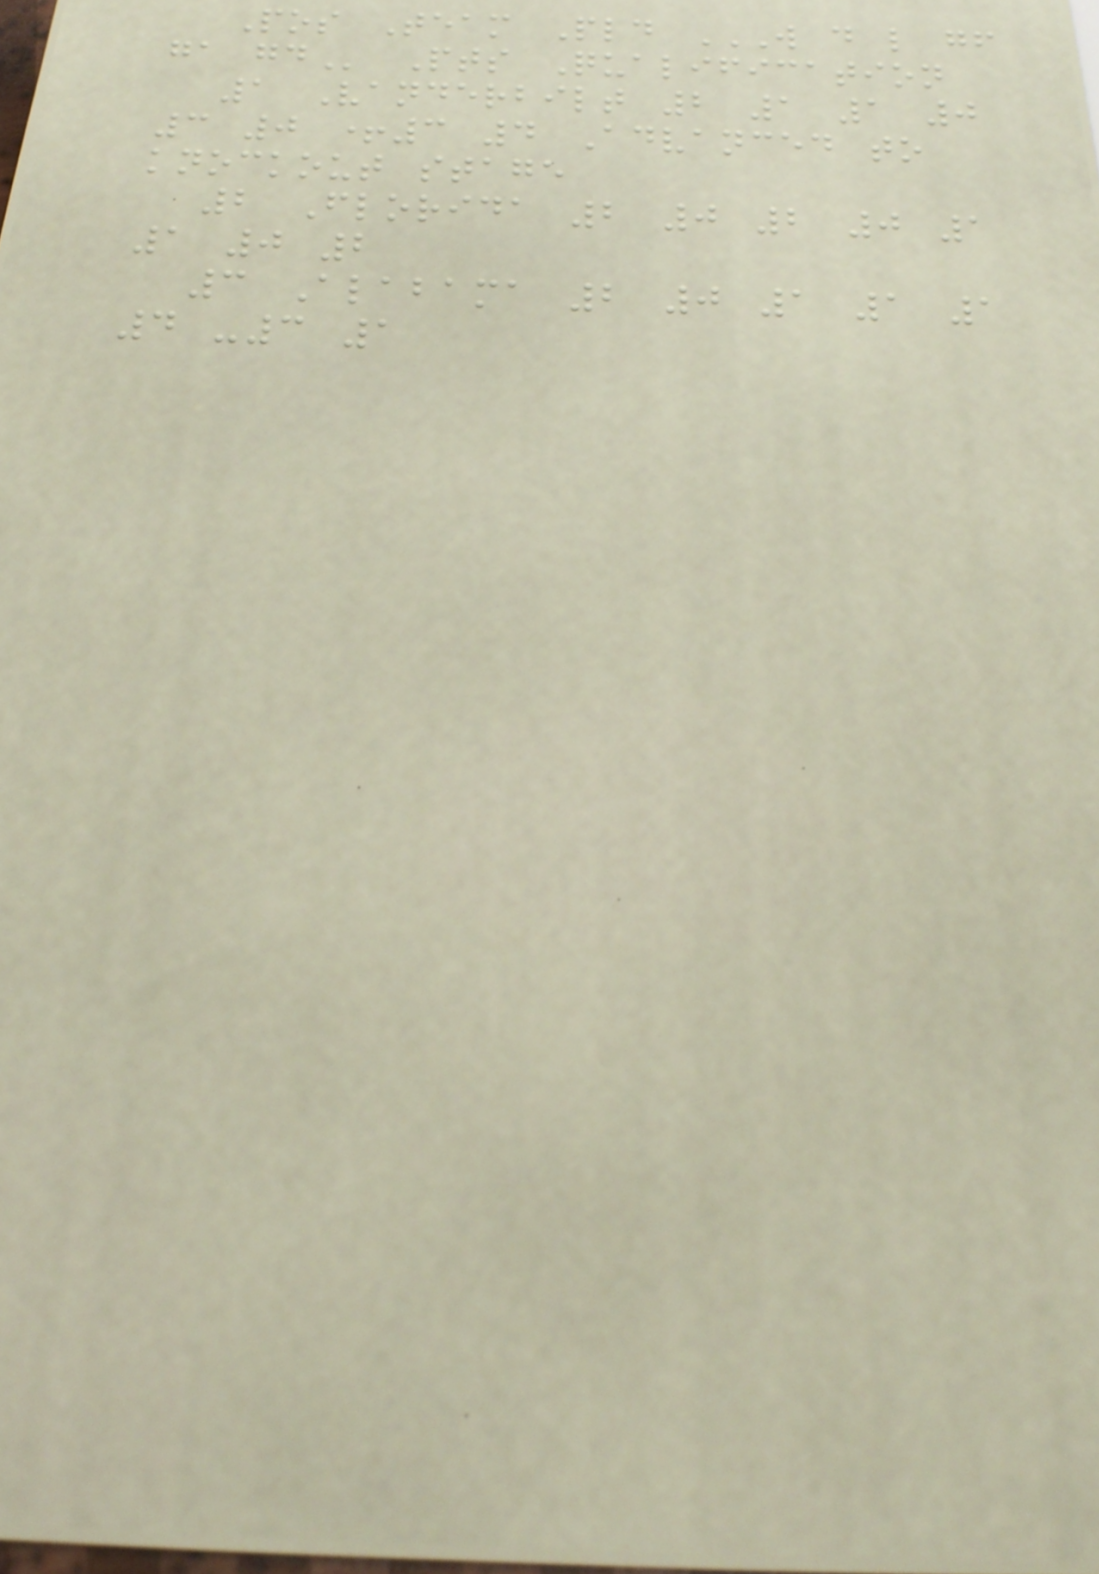Pos Team Pld W D L GF
GA GD Pts Qualification
1 Vanderbilt 2 1 1 0
3 0 +3 4 Advanced to
knockout stage
2 Florida 2 0 2 0 1
1 0 2
3 Alabama 2 0 1 1 1
4 -3 1
